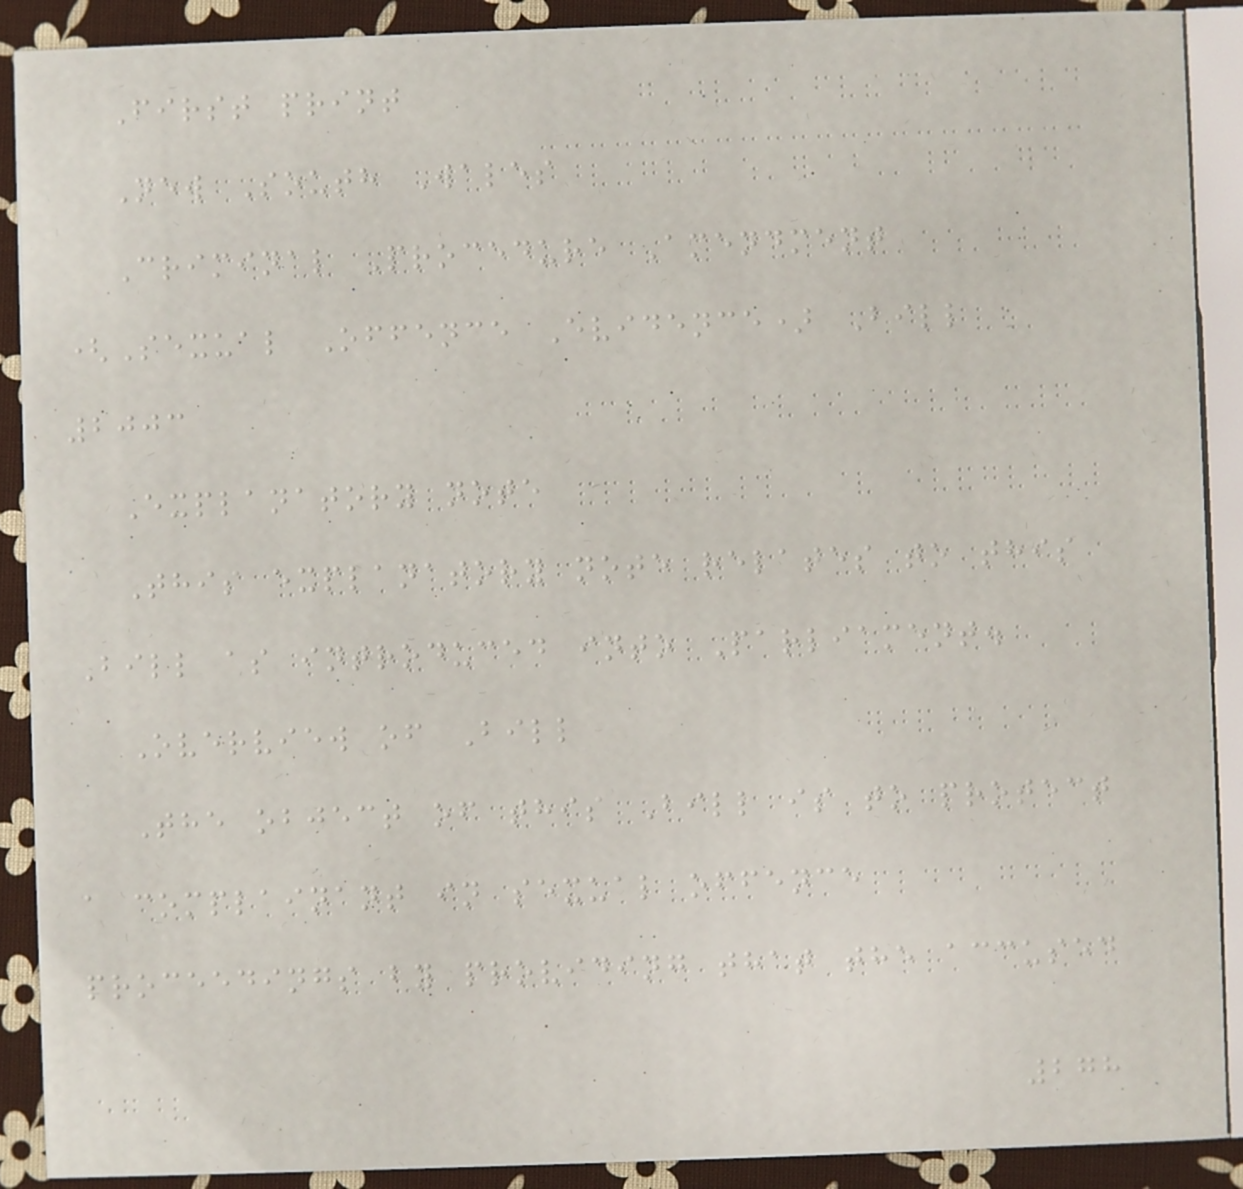First print
New South Wales
Criminal Procedure Amendment
(Sexual Offence Evidence) Bill
2003
Explanatory note
This explanatory note relates to this
Bill as introduced into Parliament.
Overview of Bill
The object of this Bill is to protect
a complainant in sexual offence
proceedings by providing that the accused
278
